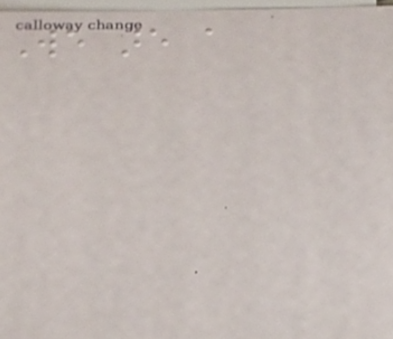We are a
